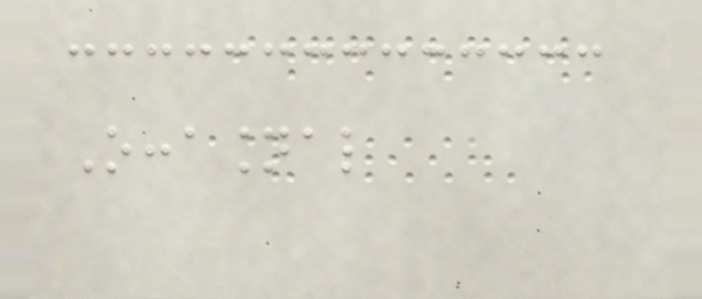Occasional
